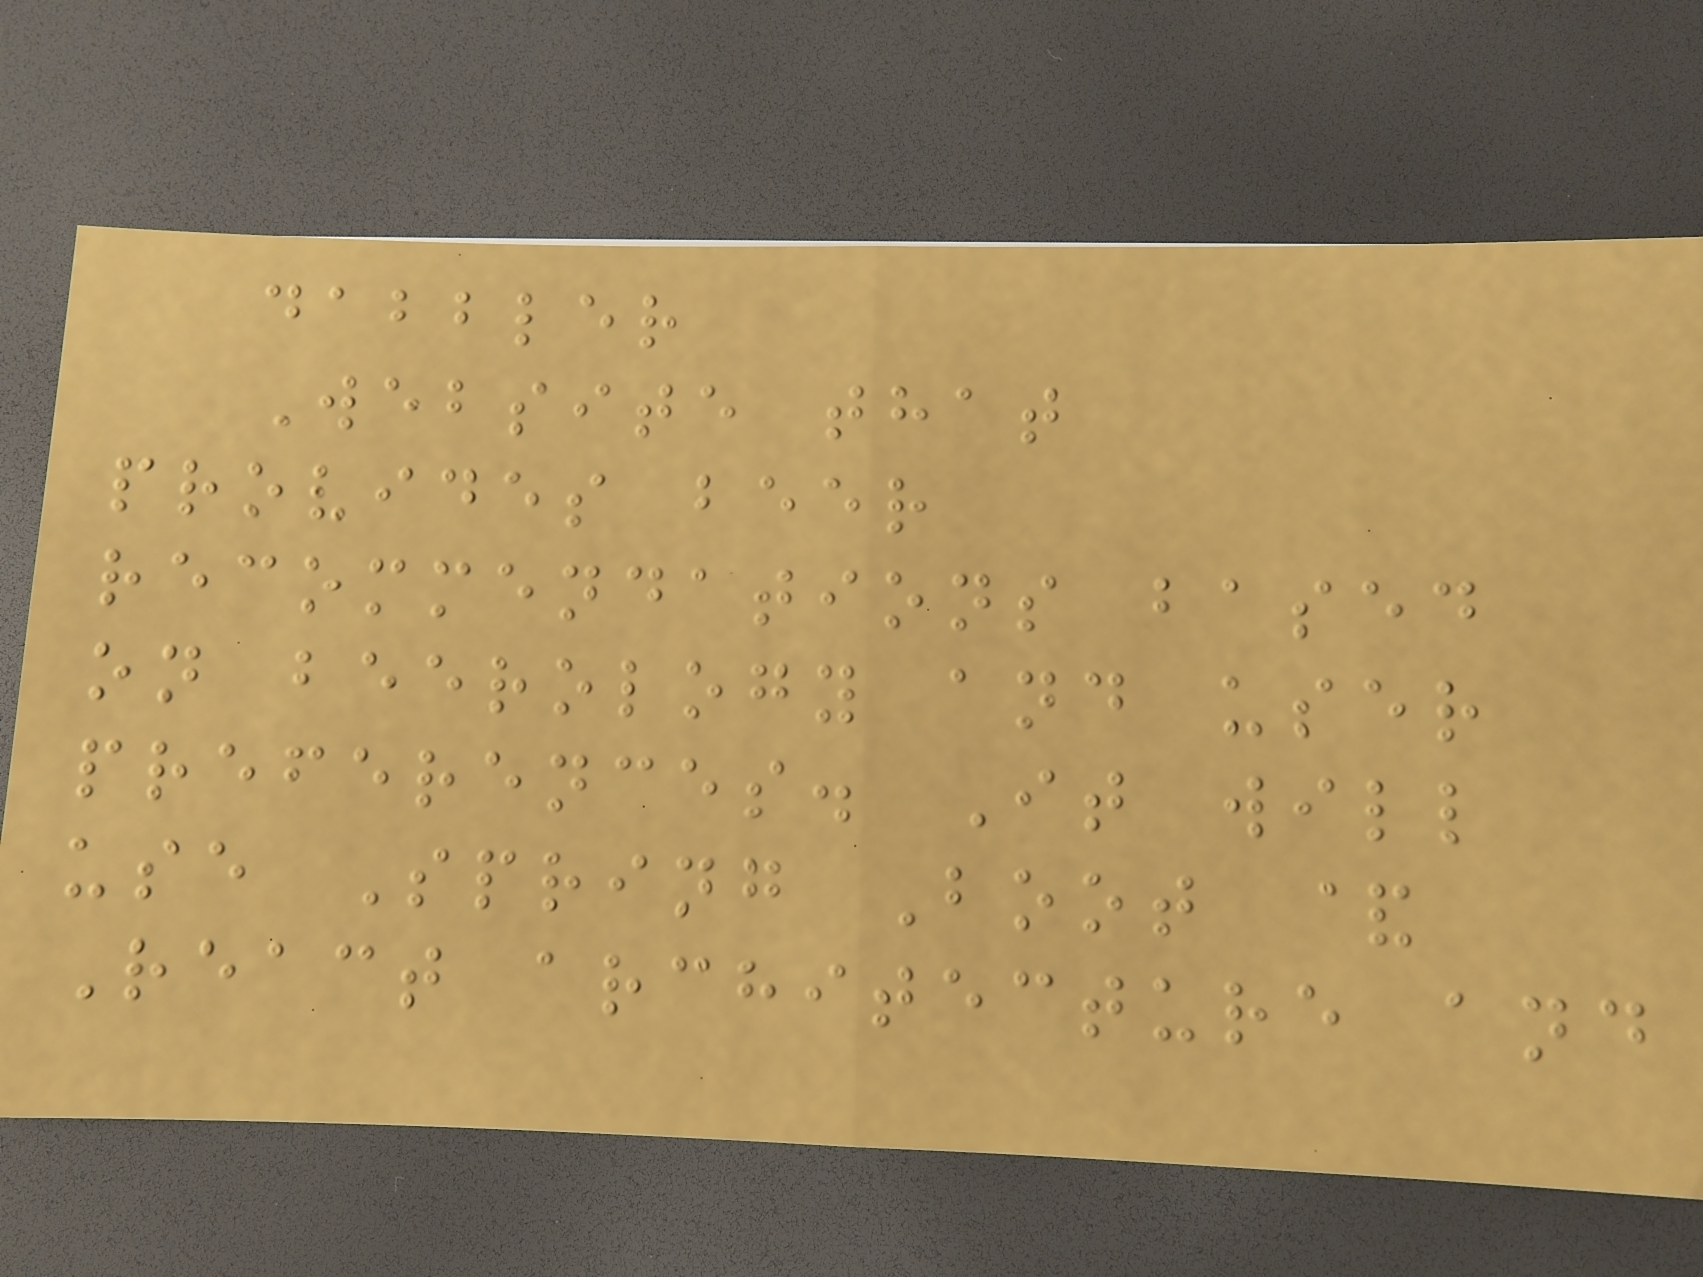dabbler
Website that
provides beer
recommendations based
on beerology and user
preferences. It will
use Spring Boot &
React architecture and
